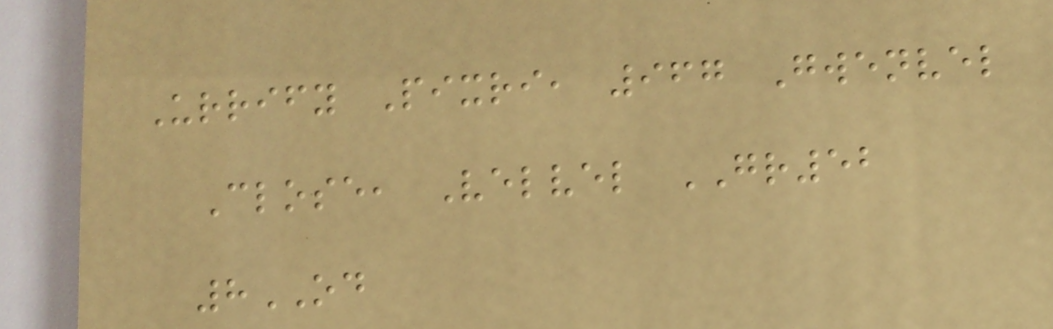Urrify Pixri, 967 Gwenvel
Close, Velvel GR52
8OD
